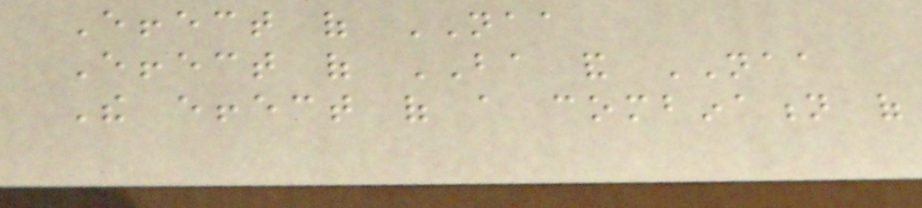Effect of NAA
Effect of BA and NAA
The effect of a combination of
